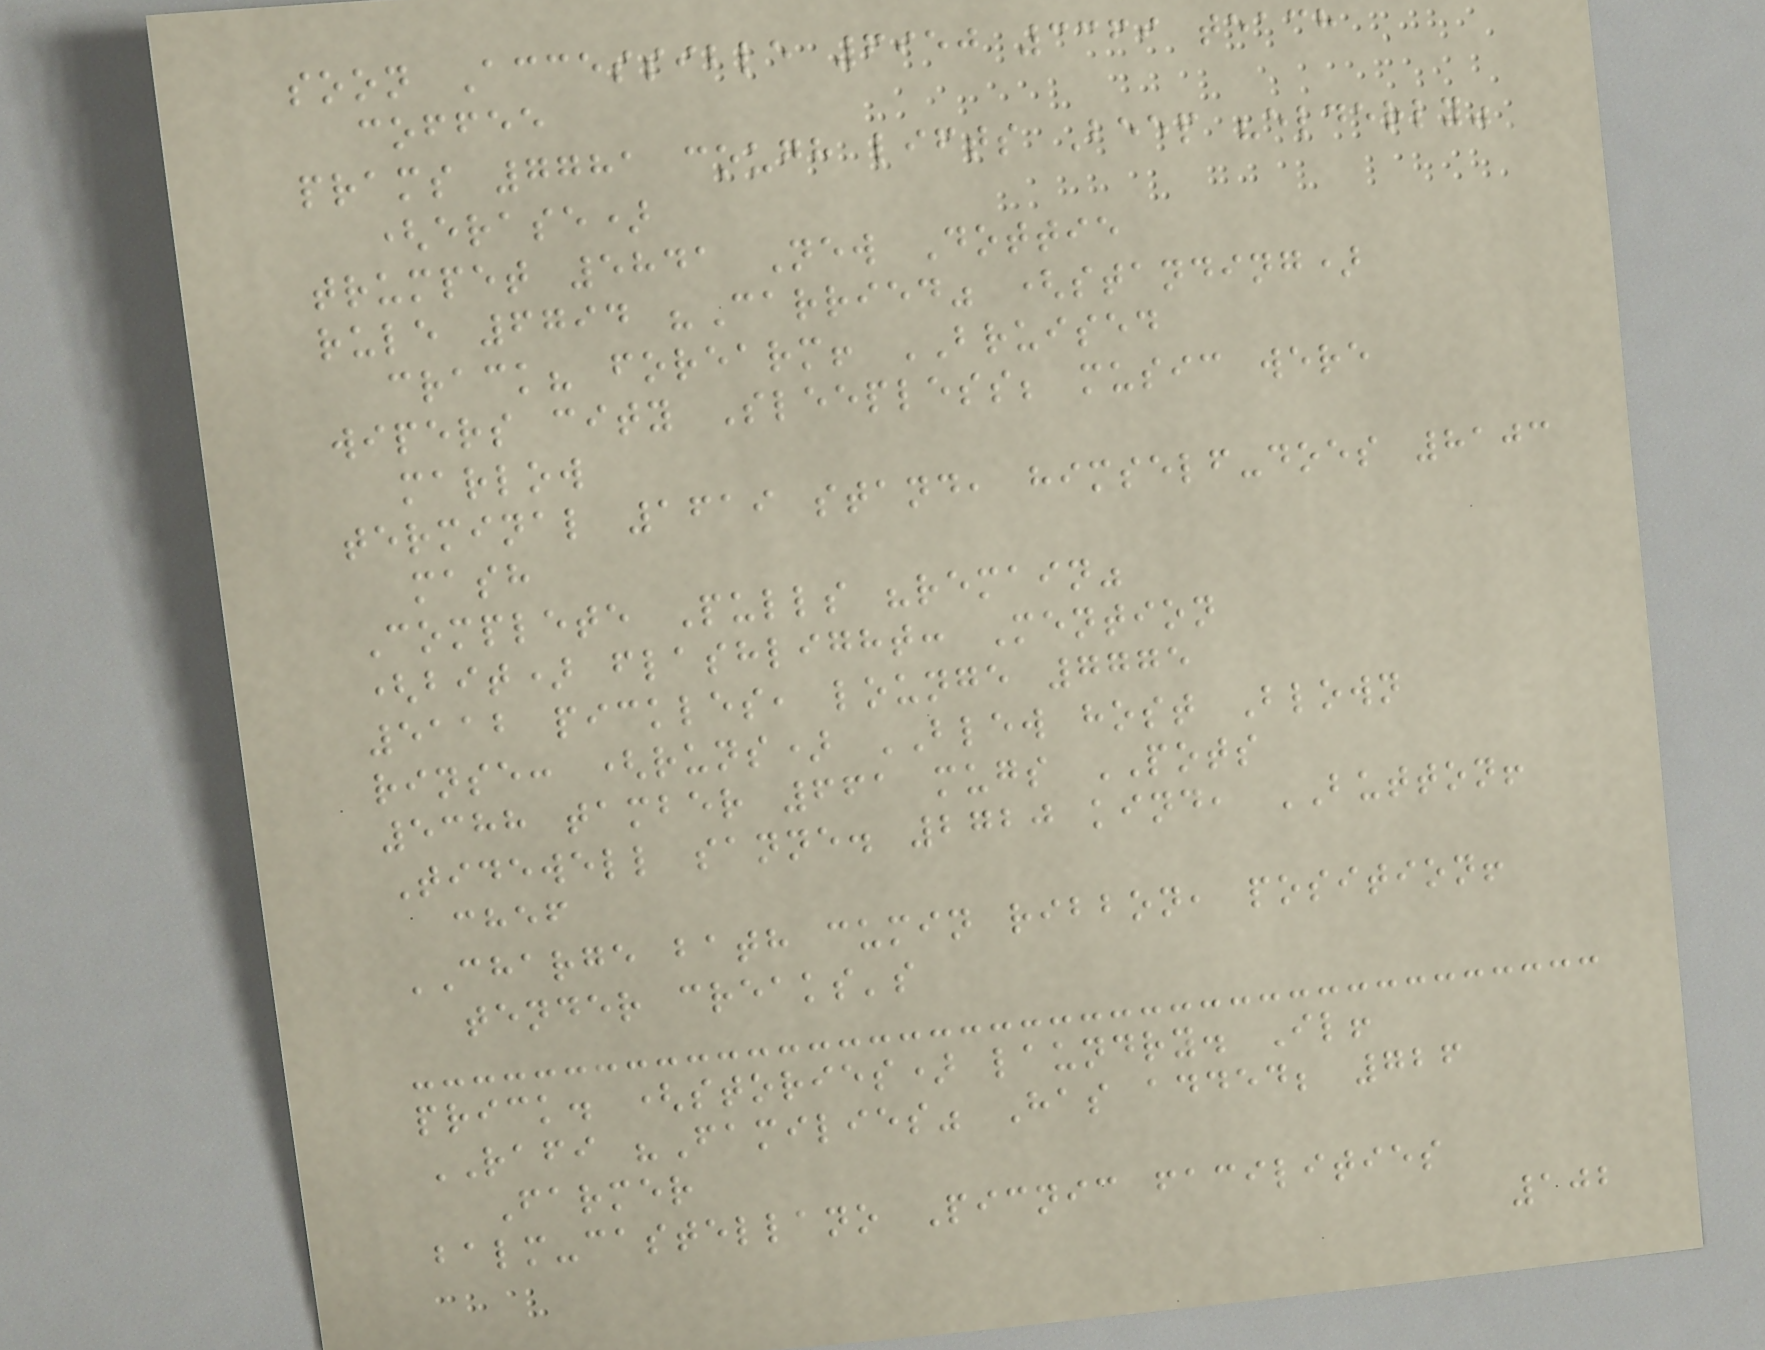soon Accessible 6950 3369 teach
coffee
prams 7781 cough lifts Beep "elderly"
(erase)
trumpet 5841 New Dottie
rule 6794 "Carried" (standing)
crack? forearm! BRUISED
wipers city Sleepless; music were
marlow
terminal 1619 stand, himself-does 8103
mash
Complete Pulls "remain"
(bit) flashlight: Mention
5112 pickles, lounge 7775
rinse: (runs) BLEW host Blown
5388 tamber 661 mugs POTS
Tidewell sanne. 2720 kind, BUTTON!
chef
CHARGE bath cumin ribbon, position!
tender creaks's
prick. (stories) laundry. Il!
RAFI "Families" Has added; 726
Farmer
balm-castellano Picnic facilities
102
